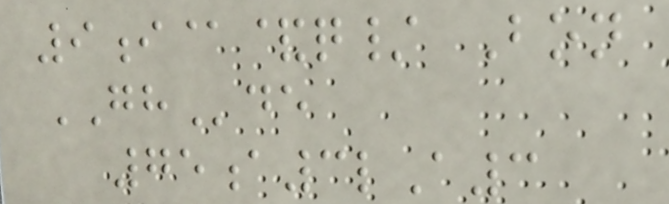9i@&q/ Bon
GHde
75a3lA3
